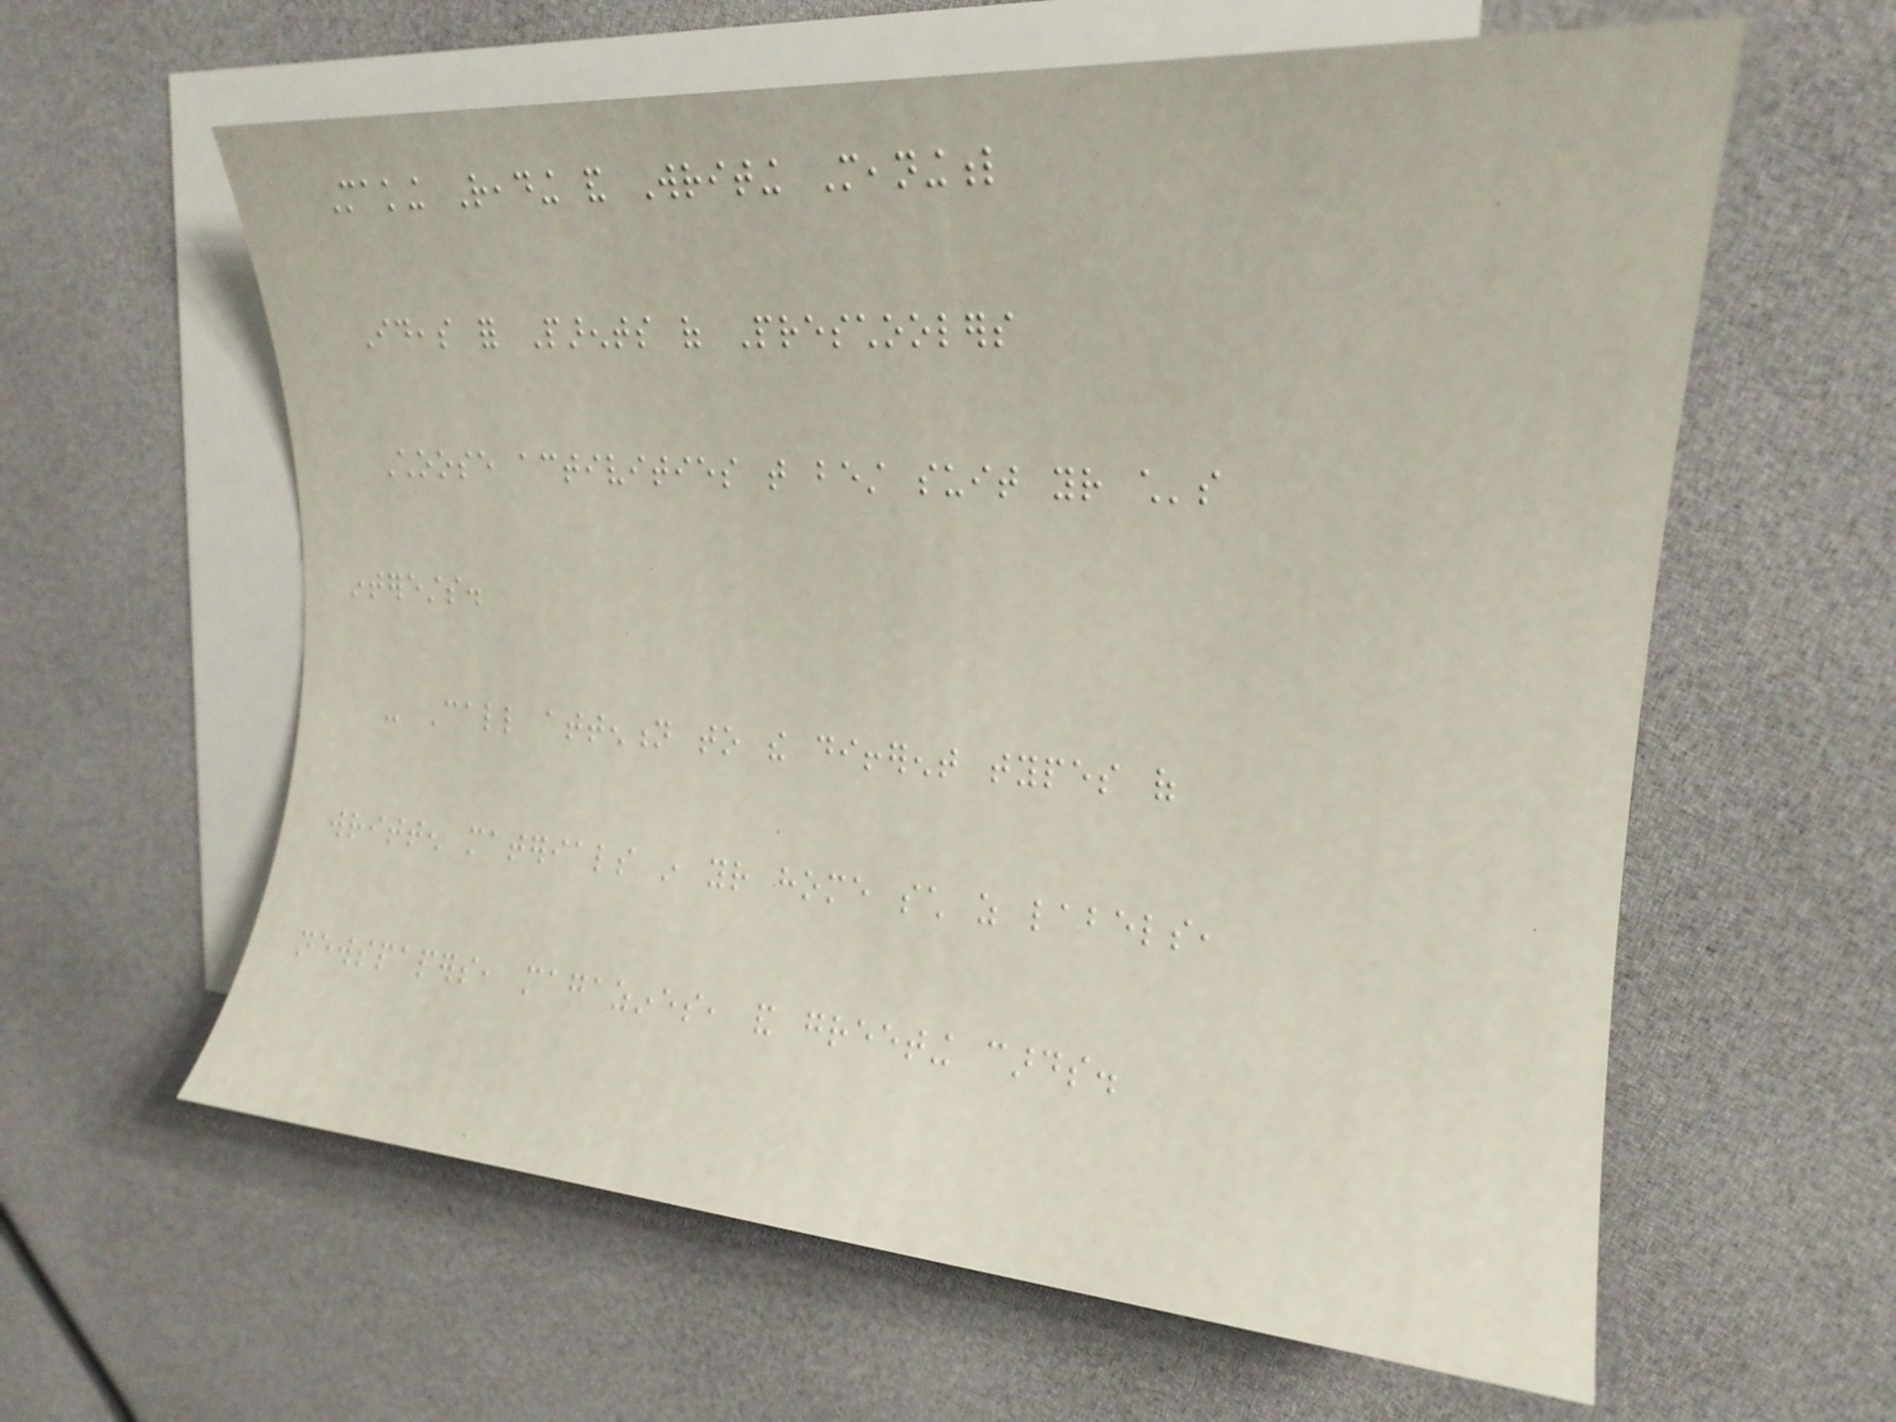Making Reading and Writing Meaningful
Ideas for Parents of Preschoolers
Choose activities that best suit your child's
interests.
- Call attention to the different types of
written materials in your home such as labels,
newspapers, magazines, and greeting cards.
